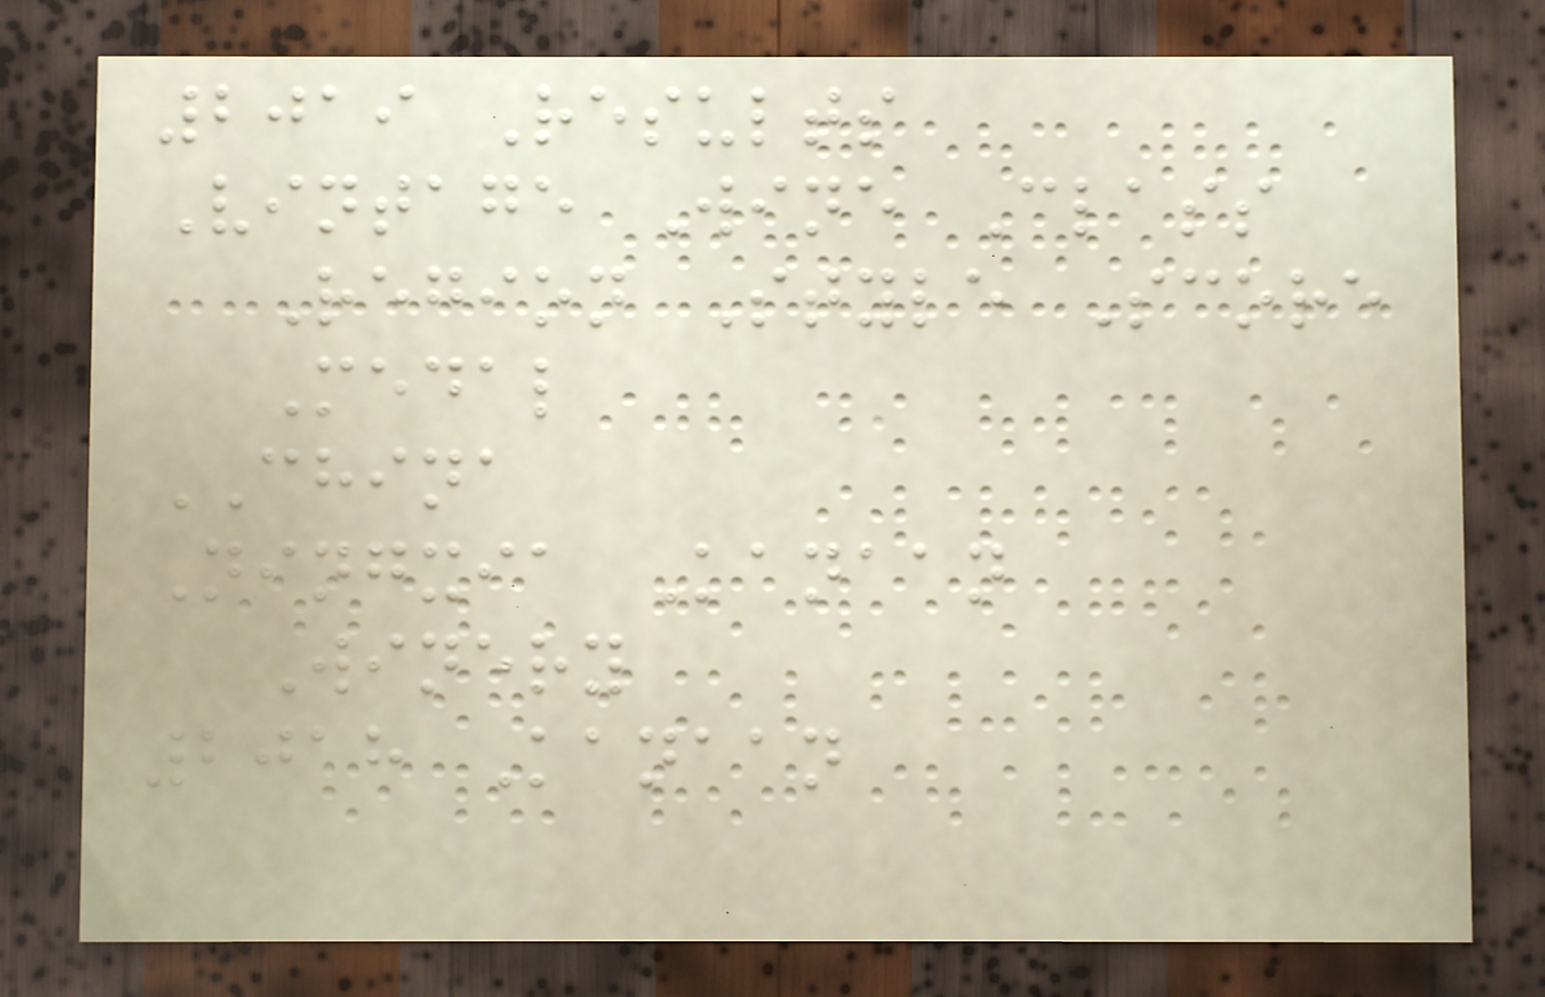2019 Results
Vintage Wine Class
Region Style Score
Medal
CHINA
Ningxia Kanaan
Winery
2018 Kanaan
